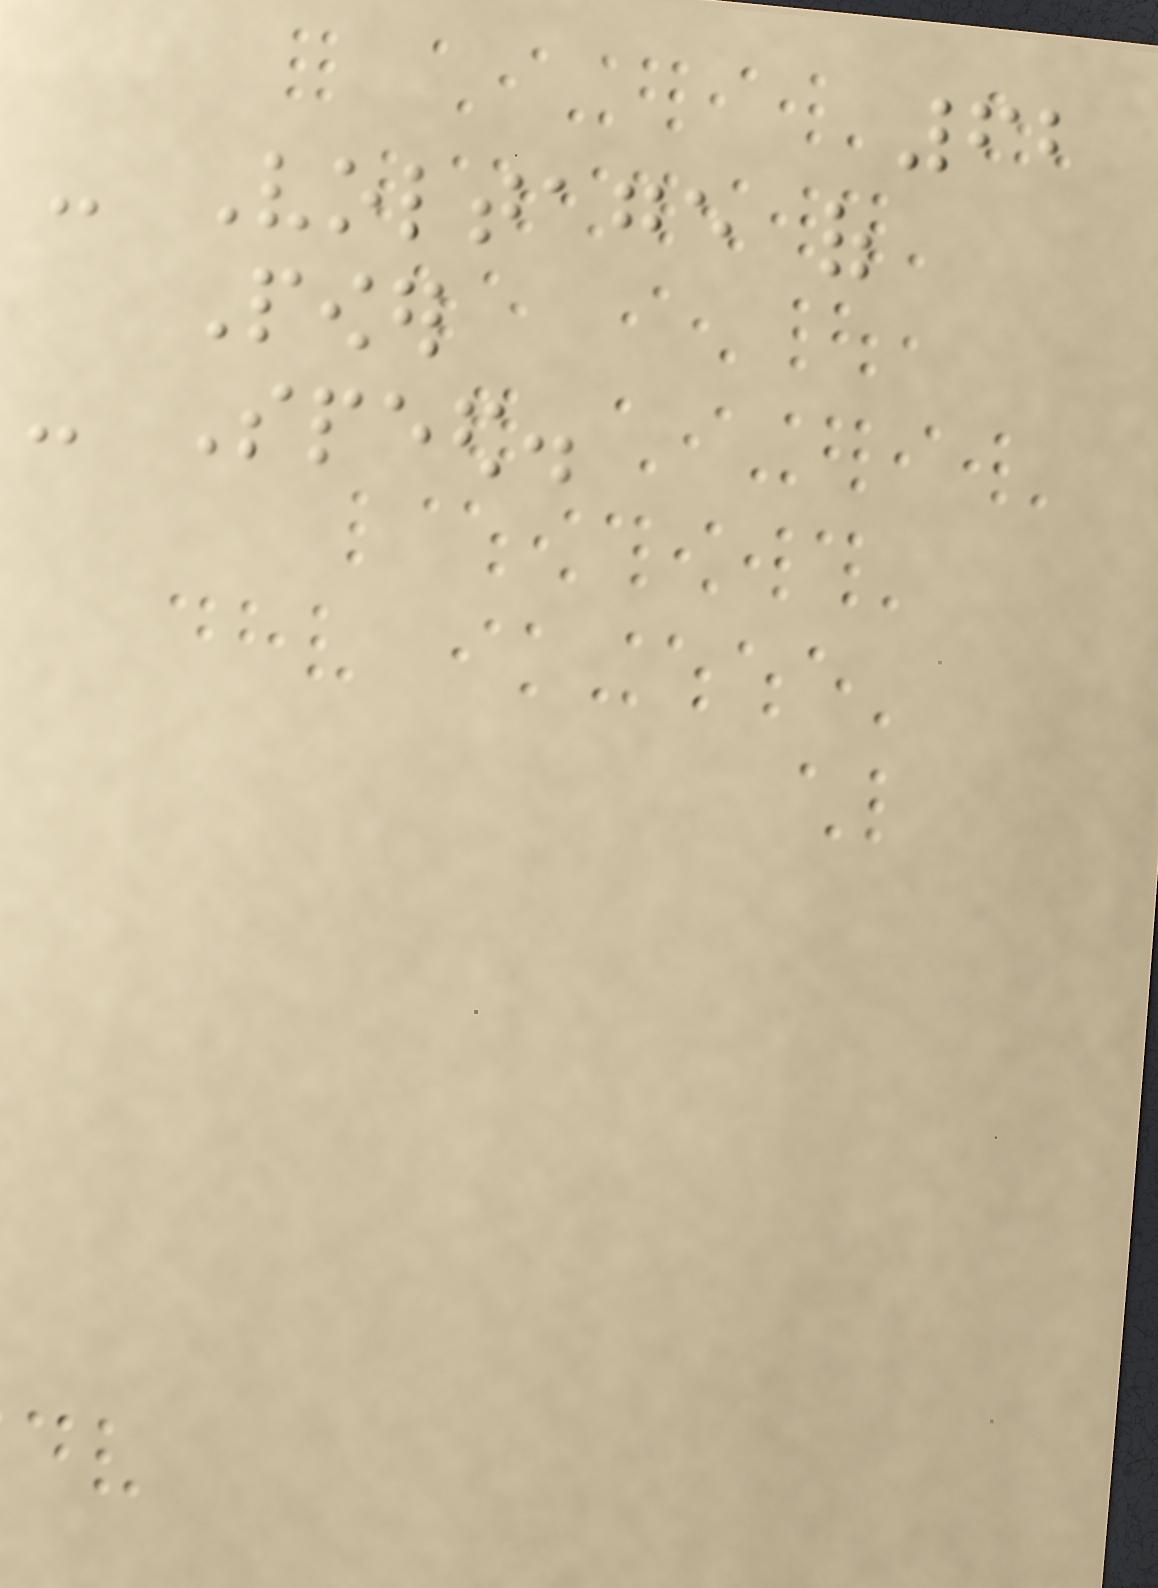62
- Voltage of
Power
- Speed.
